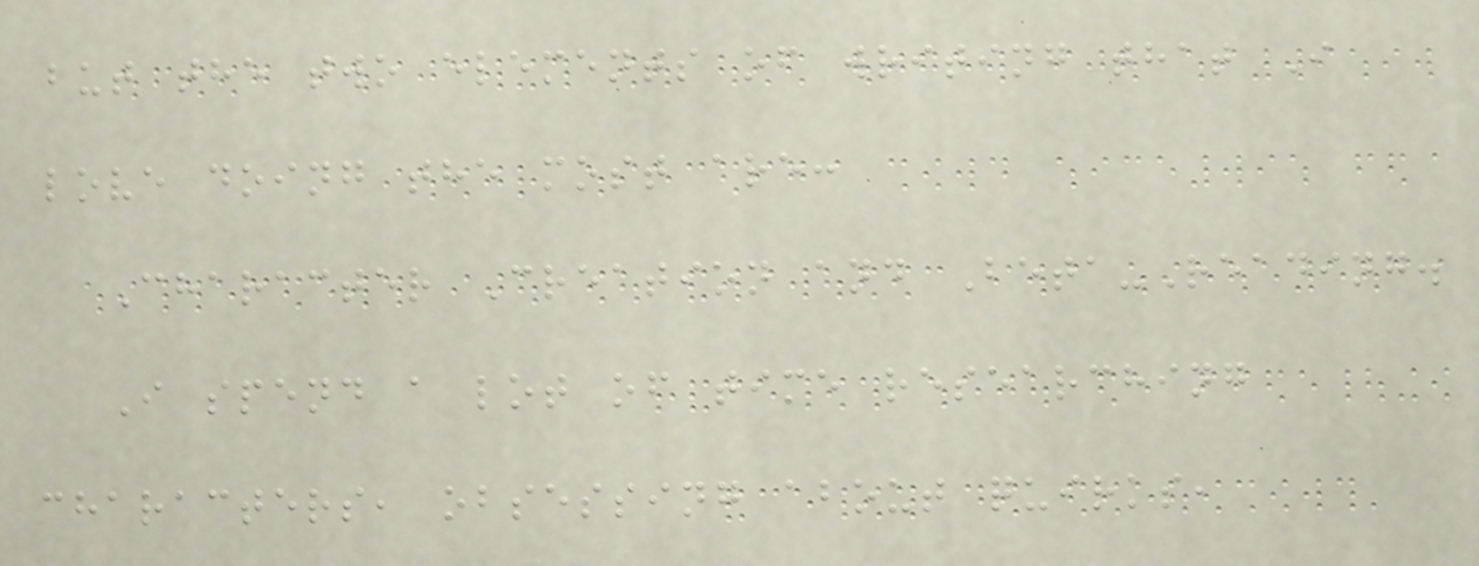but the two elements of writing that I
love doing the most are:
Character Creation and Beta-Reading.
I spend a lot of time researching
characters, obsessing about quirks,
